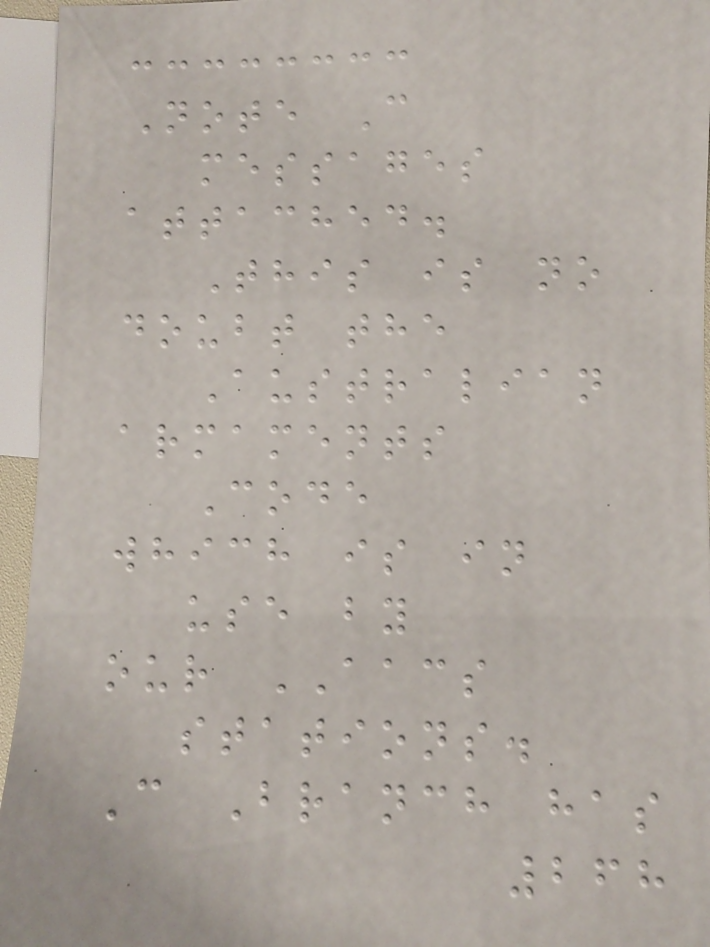Note C
messages
attached.
This is no
doubt the
Australian
armaments
Code
which is in
use by
our AACS
stations.
C Branch has
268
